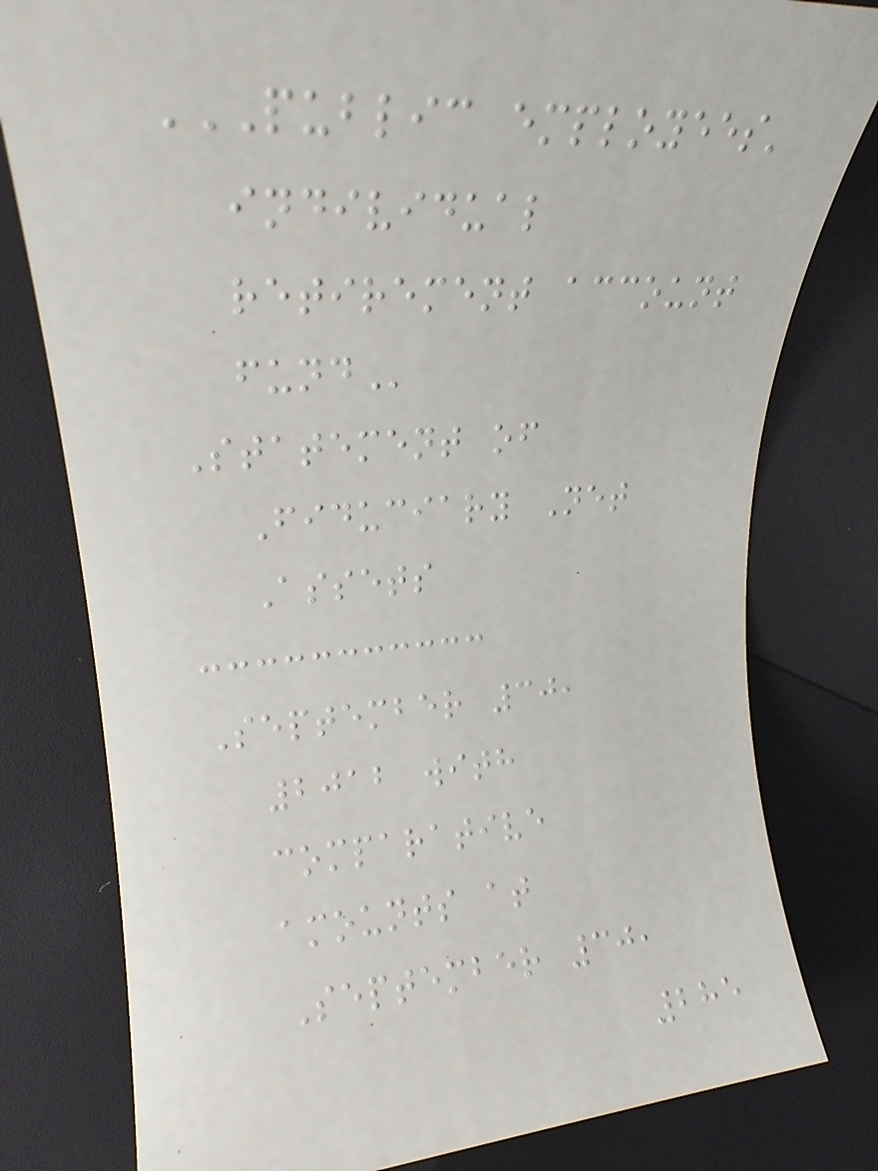PUBLIC EMPLOYEES'
INDIVIDUAL
RETIREMENT ACCOUNT
FUND
Statement of
Fiduciary Net
Assets
September 30,
2012 with
comparative
amounts at
September 30,
285
